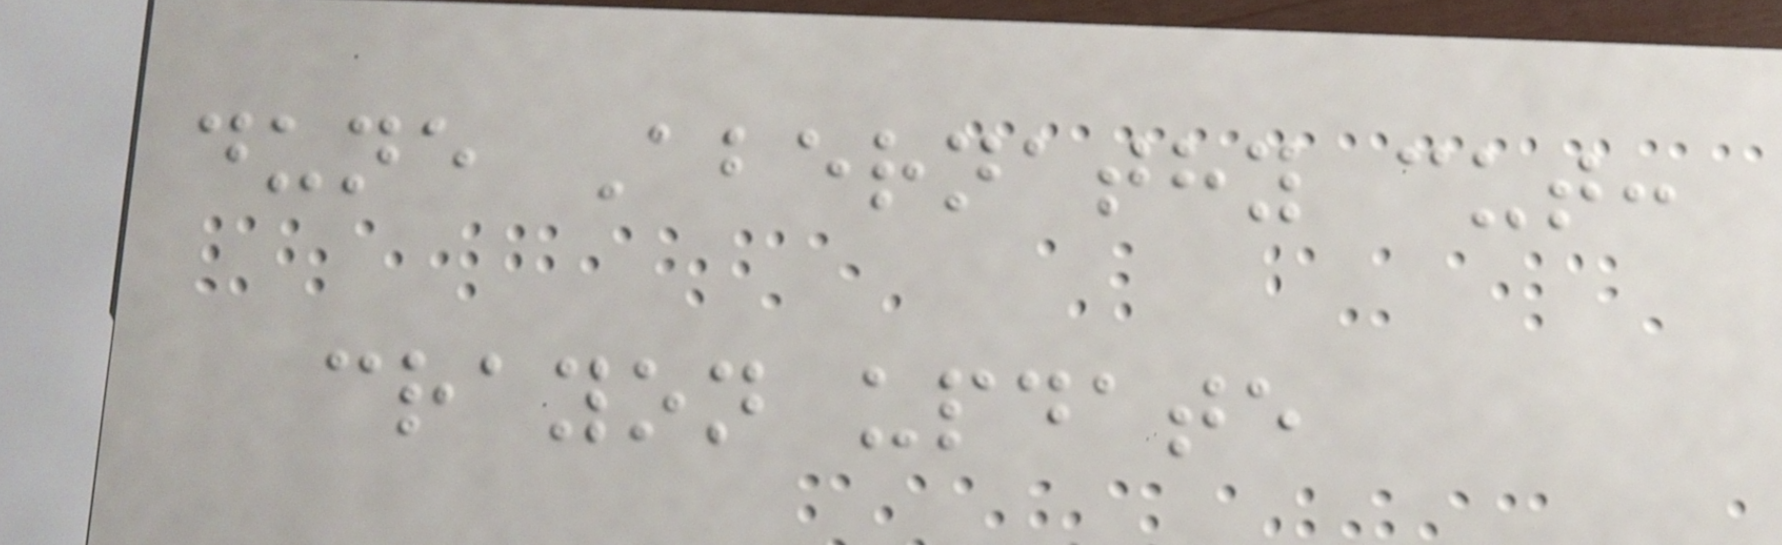dune Abernathy cut:
crayon update
